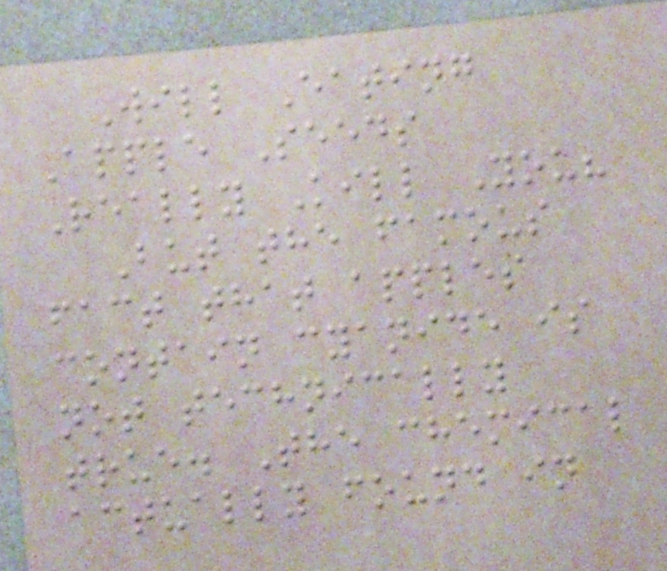Will Eating
Apple Seeds
Really Kill You?
But the famous
fact that apples
contain cyanide is
not technically
true. The chemical
actually found in
